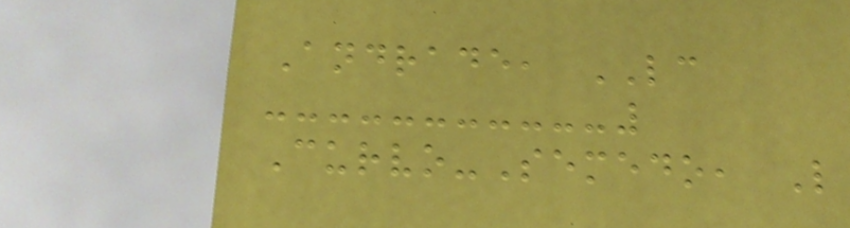Andrade, LC
Curvo-Semedo, L
